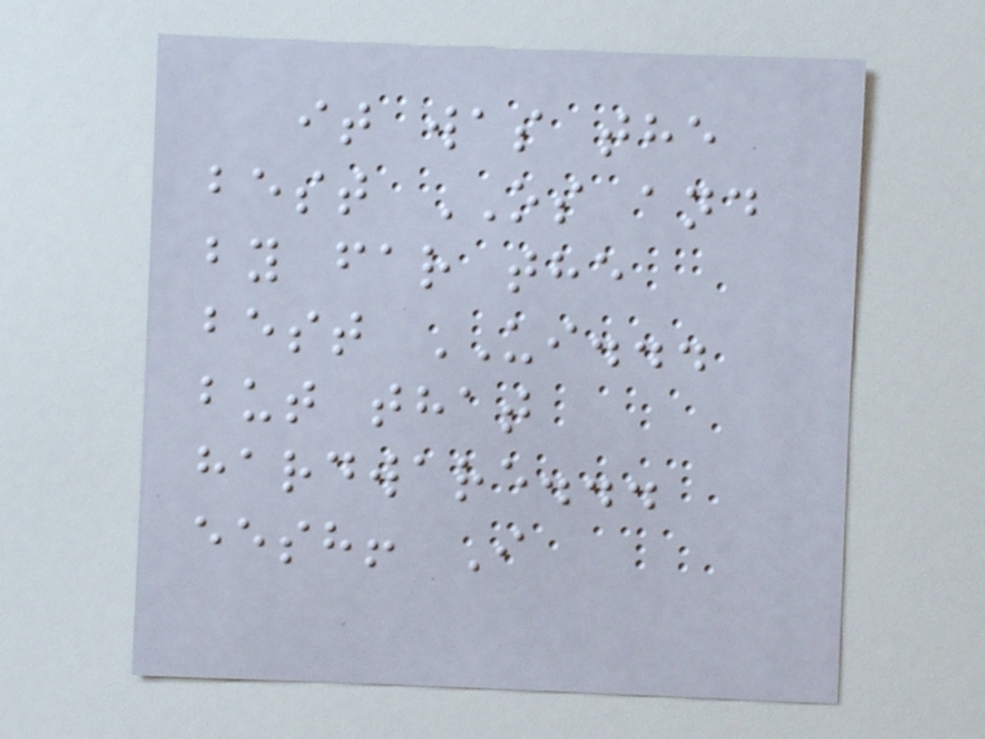it was the
best OS and
by far the
best UI...
but that
hardware...
eesh! I
